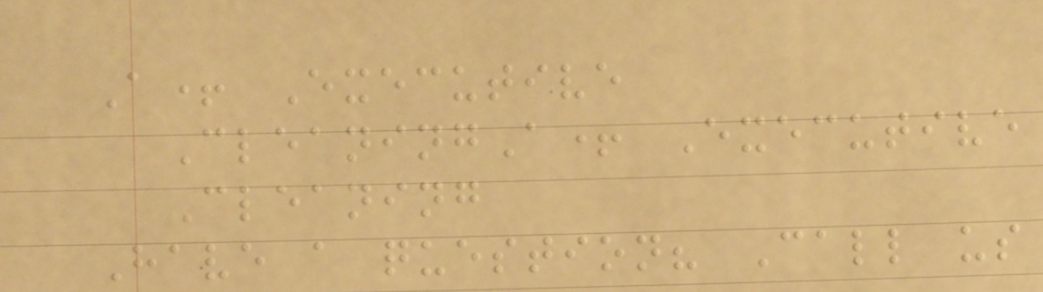A+ Executive
CleaningA+ Executive
Cleaning
Have a question? Call us
